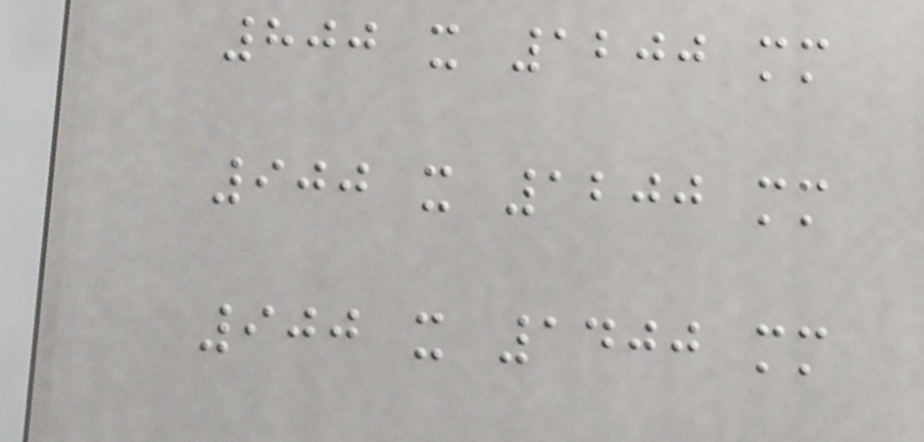800 x 1200 mm
900 x 1200 mm
900 x 1400 mm
